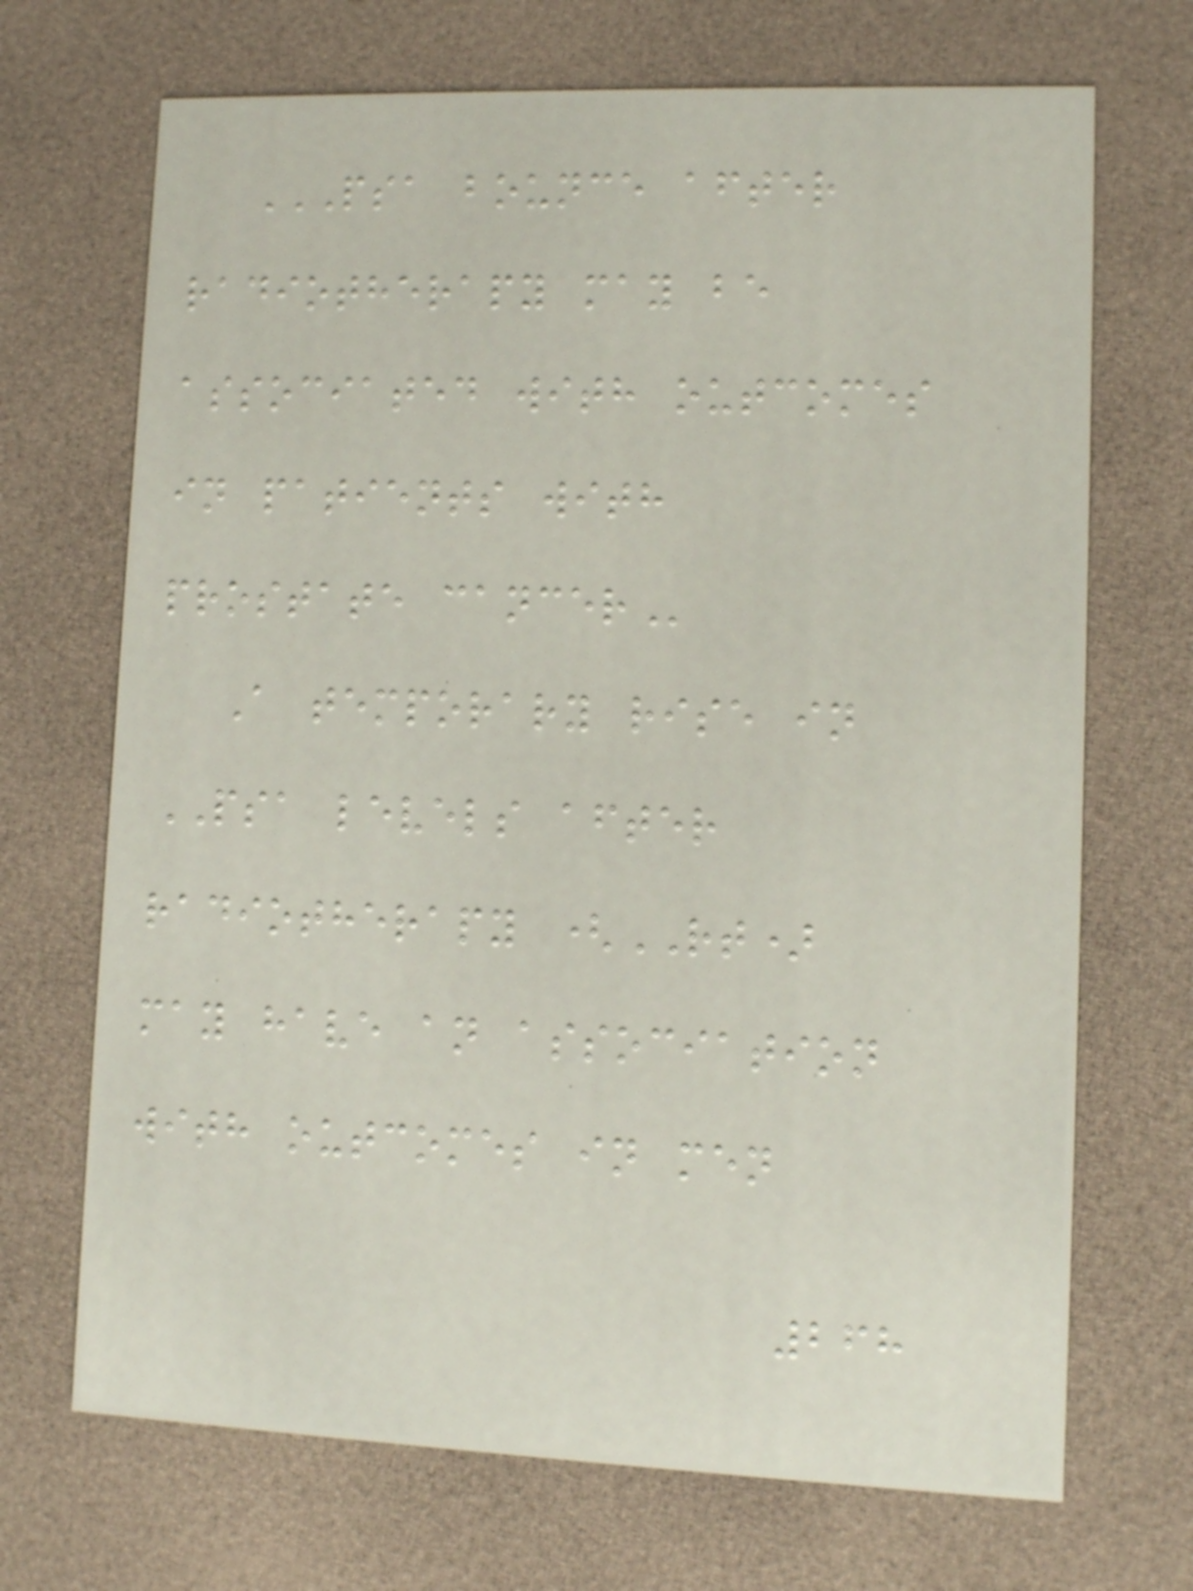PSA BOUNCE AFTER
RADIOTHERAPY MAY BE
ASSOCIATED WITH OUTCOMES
IN PATIENTS WITH
PROSTATE CANCER
A temporary rise in
PSA levels after
radiotherapy (RT)
may have an association
with outcomes in men
268
